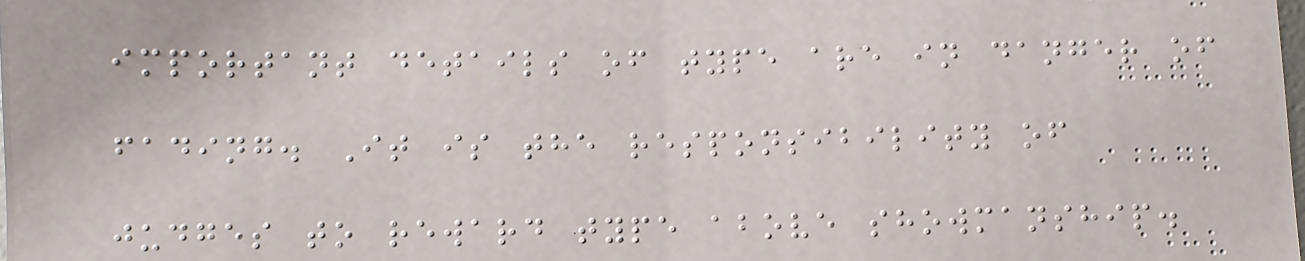important details of type are in danger of
fading. It is the responsibility of
judges to reward type above showmanship.
